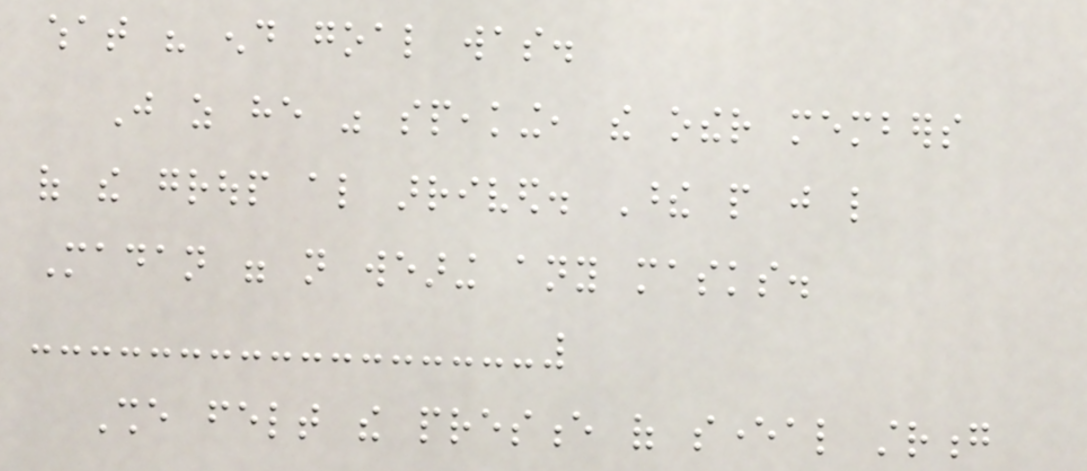what his end goal was.
Just as he was speaking, the other members
of the group also arrived. These people just like
Madan were not wearing any masks.
She felt the presence of several strong
